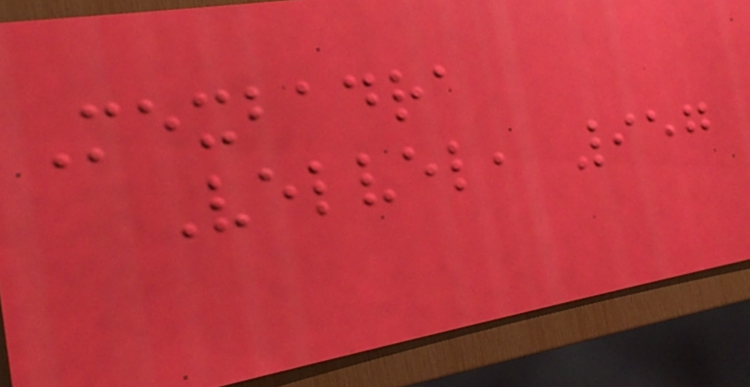Mexbadra
Velvel, 957
